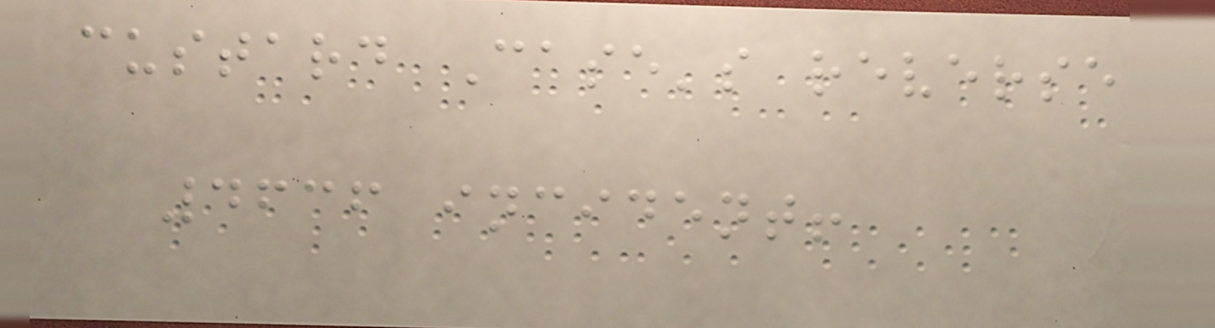custard Case's reverse
4636 incident!
